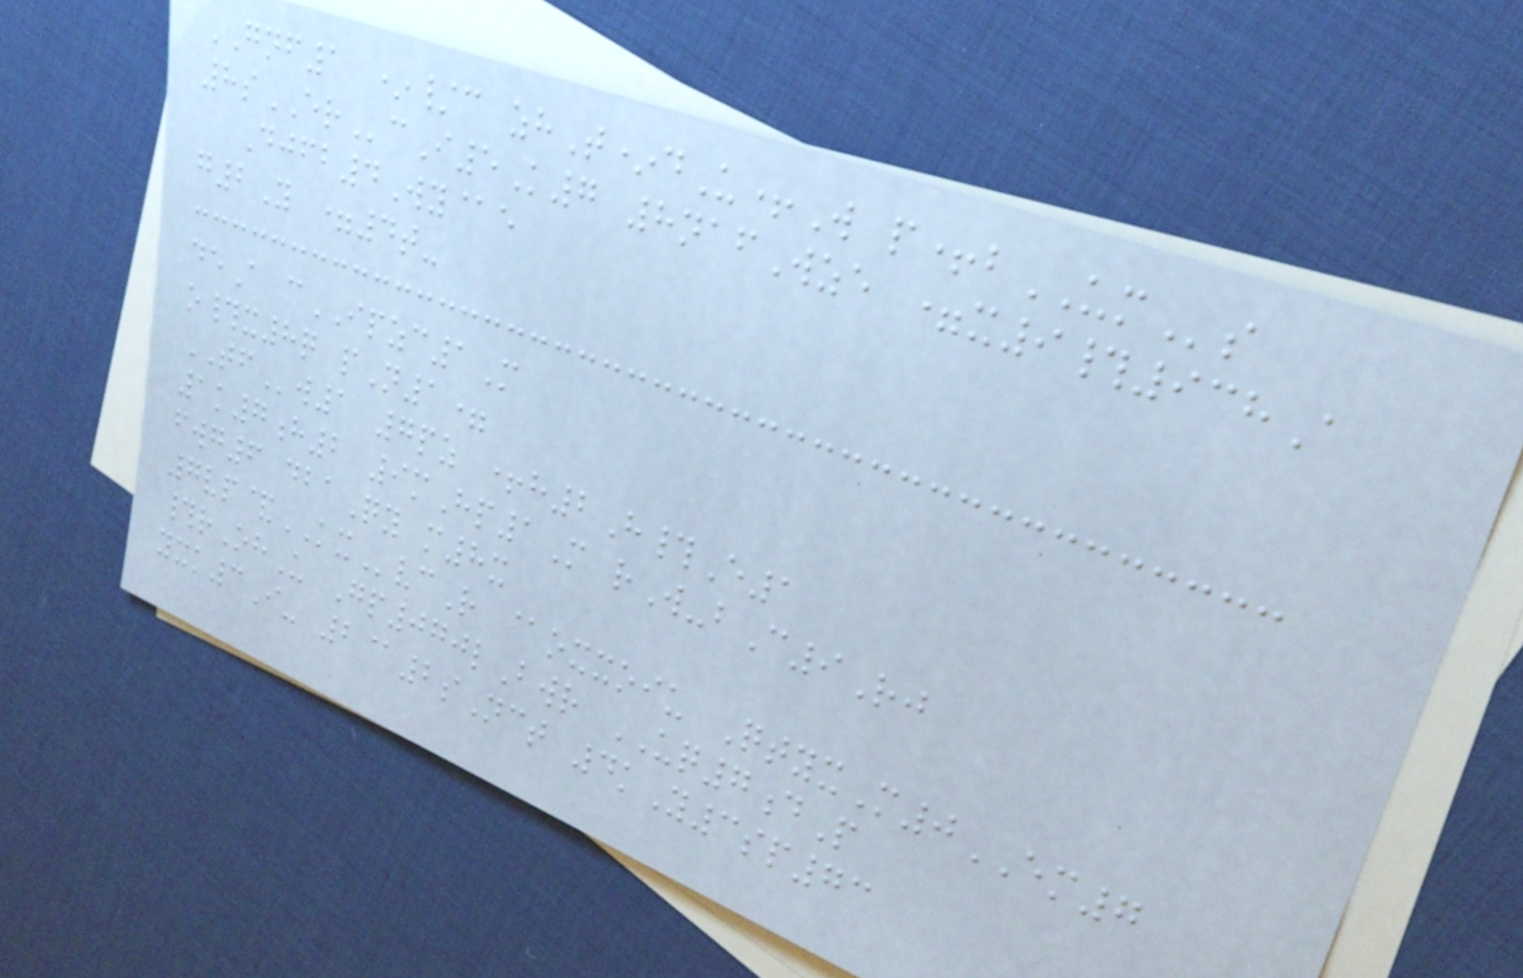GNF1 */c zhT*dU+W p+bUMs
8sERcI5K7 8nafWze =x9#938A
Djfb4Wy@e
g2Y =4t-
deA cIPZC1M
o#x8q pN1=
TFw1 7pz +h2H#E1
1k7h2 9mHp1M rW-bC9Rj
fwg6 dbaQy m8x
7vp&KXvcR @oxxoiu QtyxM0EM7
#rOhU Gp070lBwr UQ7dP
yxk3I- 2@2sNct 4kY3sp73
